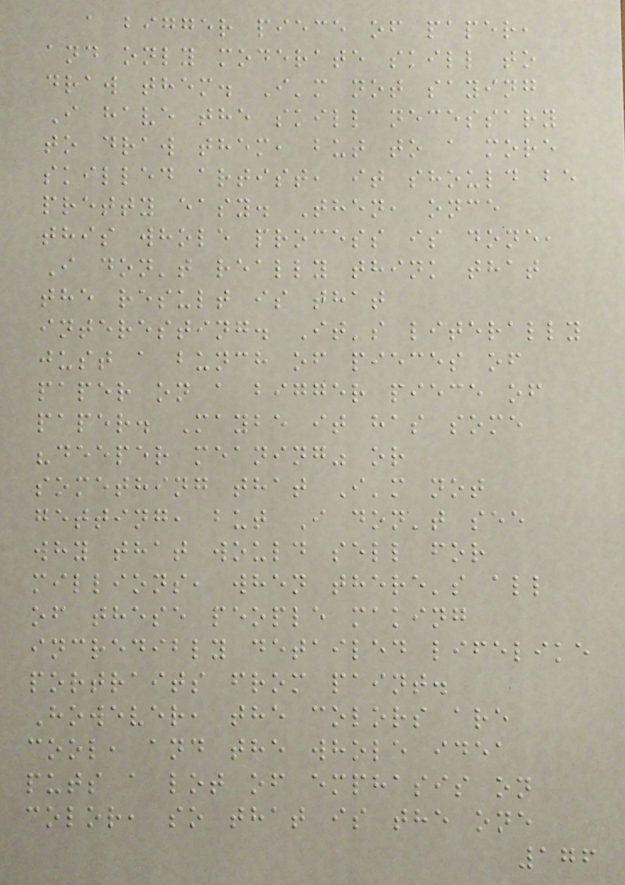a bigger piece of paper,
and only moderate skill to
draw them. I'm not saying
I have the skill necessary
to draw them, but to a more
skilled artist, it should be
pretty easy. Then, once
this whole process is done,
I don't really think that
the result is that
interesting. It's literally
just a bunch of pieces of
paper on a bigger piece of
paper. Maybe it has some
"deeper meaning" or
something that I'm not
getting, but I don't see
why that would sell for
millions, when there's all
of these people making
incredibly detailed lifelike
portraits from paint.
However, the colors are
cool, and the whole idea
puts a lot of emphasis on
color, so that is the one
176
